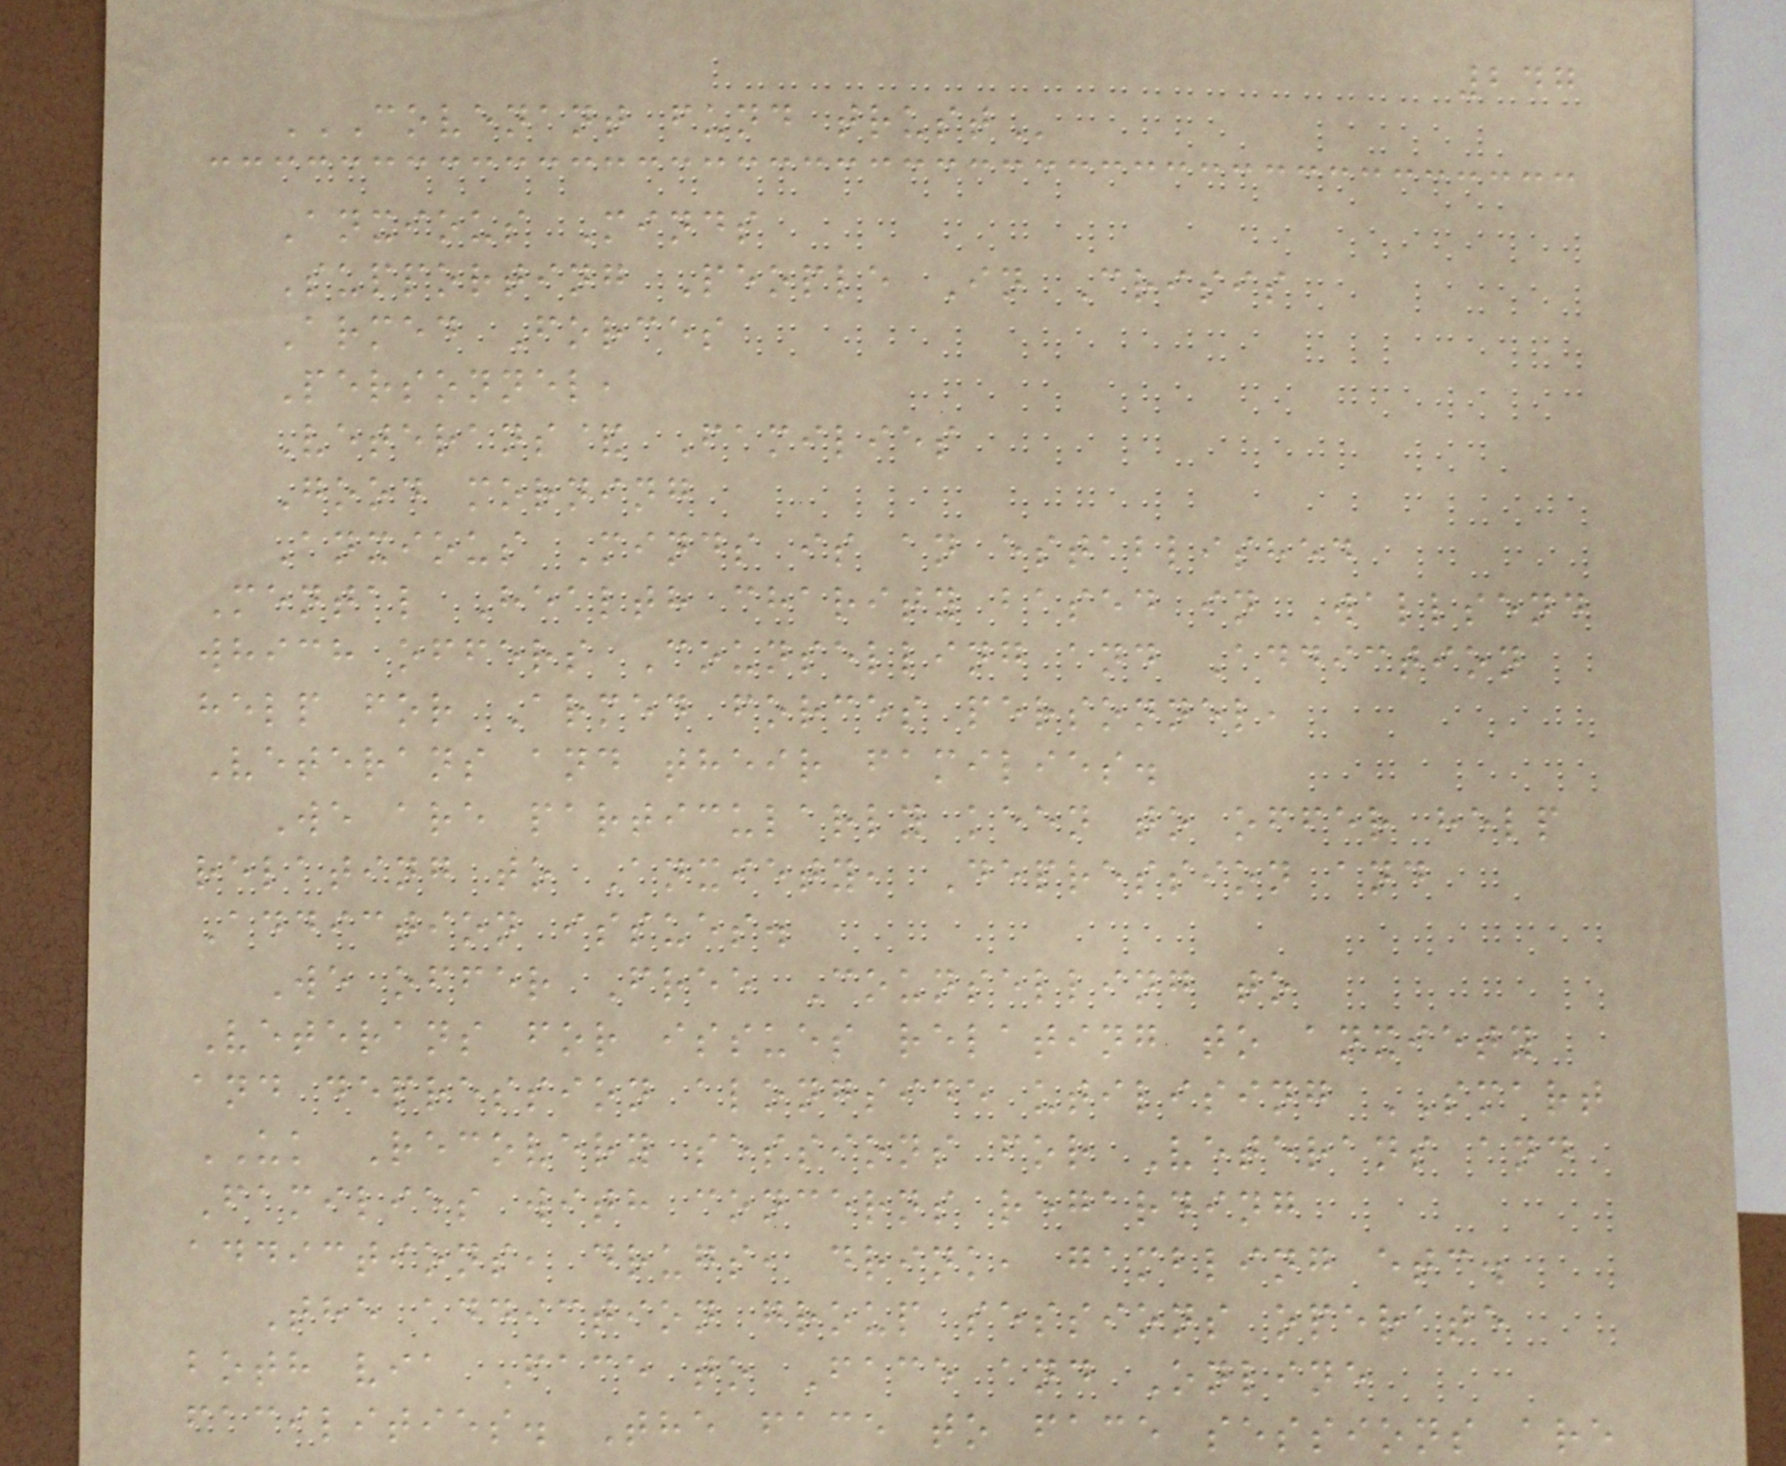247
COVENANT FUND TRUST
Anxious Minds
Supporting People In Crisis
Armed Forces
Personnel,
Veterans& Families
Good morning
Anxious Minds is an established
Mental Health charity based in Wallsend
which offers Counselling and Addiction
help for Armed forces personnel,
Veterans and their families.
We are particularly keen to offer help
relating to Anxiety, Depression and
Addiction issues.
We offer Free Counselling to
Veterans for issues relating to anxiety
and depression alongside utilising SMART
UK Recovery sessions for Veterans and
Families with concerns regarding
addictions, drugs, drink, gambling etc.
The addiction group sessions operate
both via Face to Face and Online
facilities. The face to face sessions are
